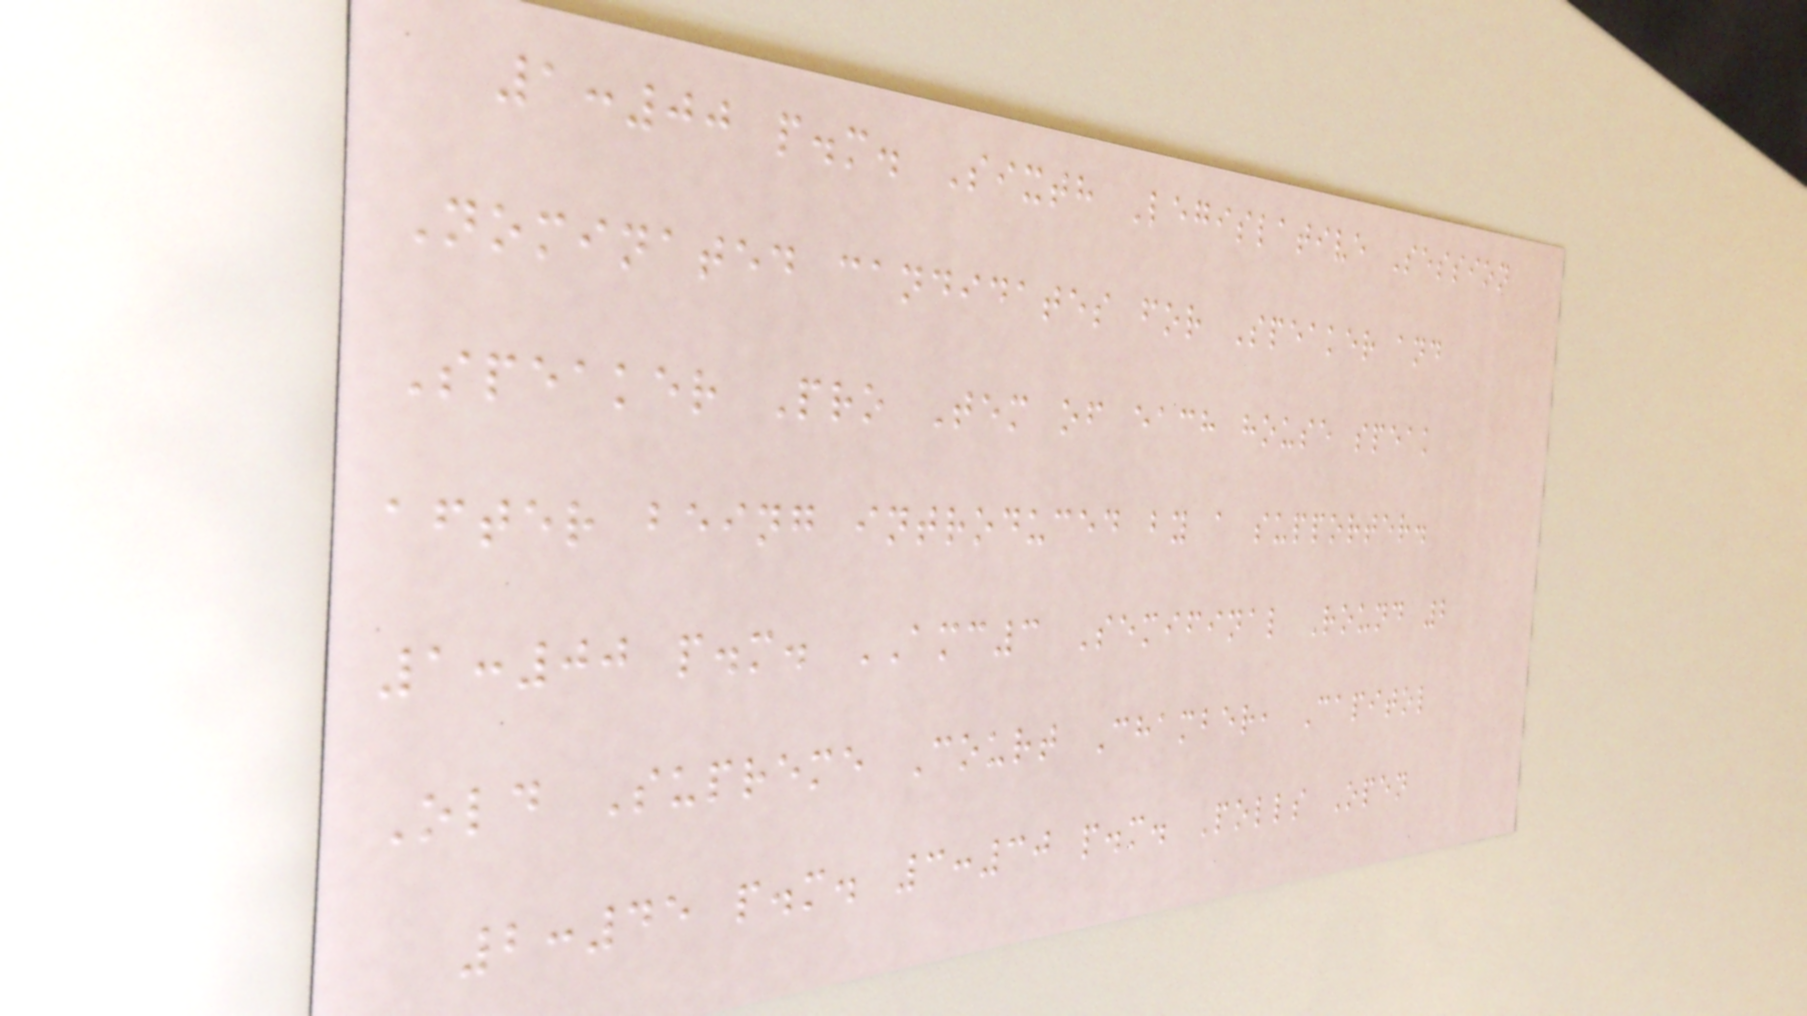1:00 p.m. Sixth Legislative Session
Nominated candidates for Speaker and
Speaker Pro Tem of each house speak
after being introduced by a supporter.
1:00 p.m. AMC3 Semifinal Round 2
Old Supreme Court Chamber, Capitol
2:45 p.m. 3:30 p.m. Polls Open
